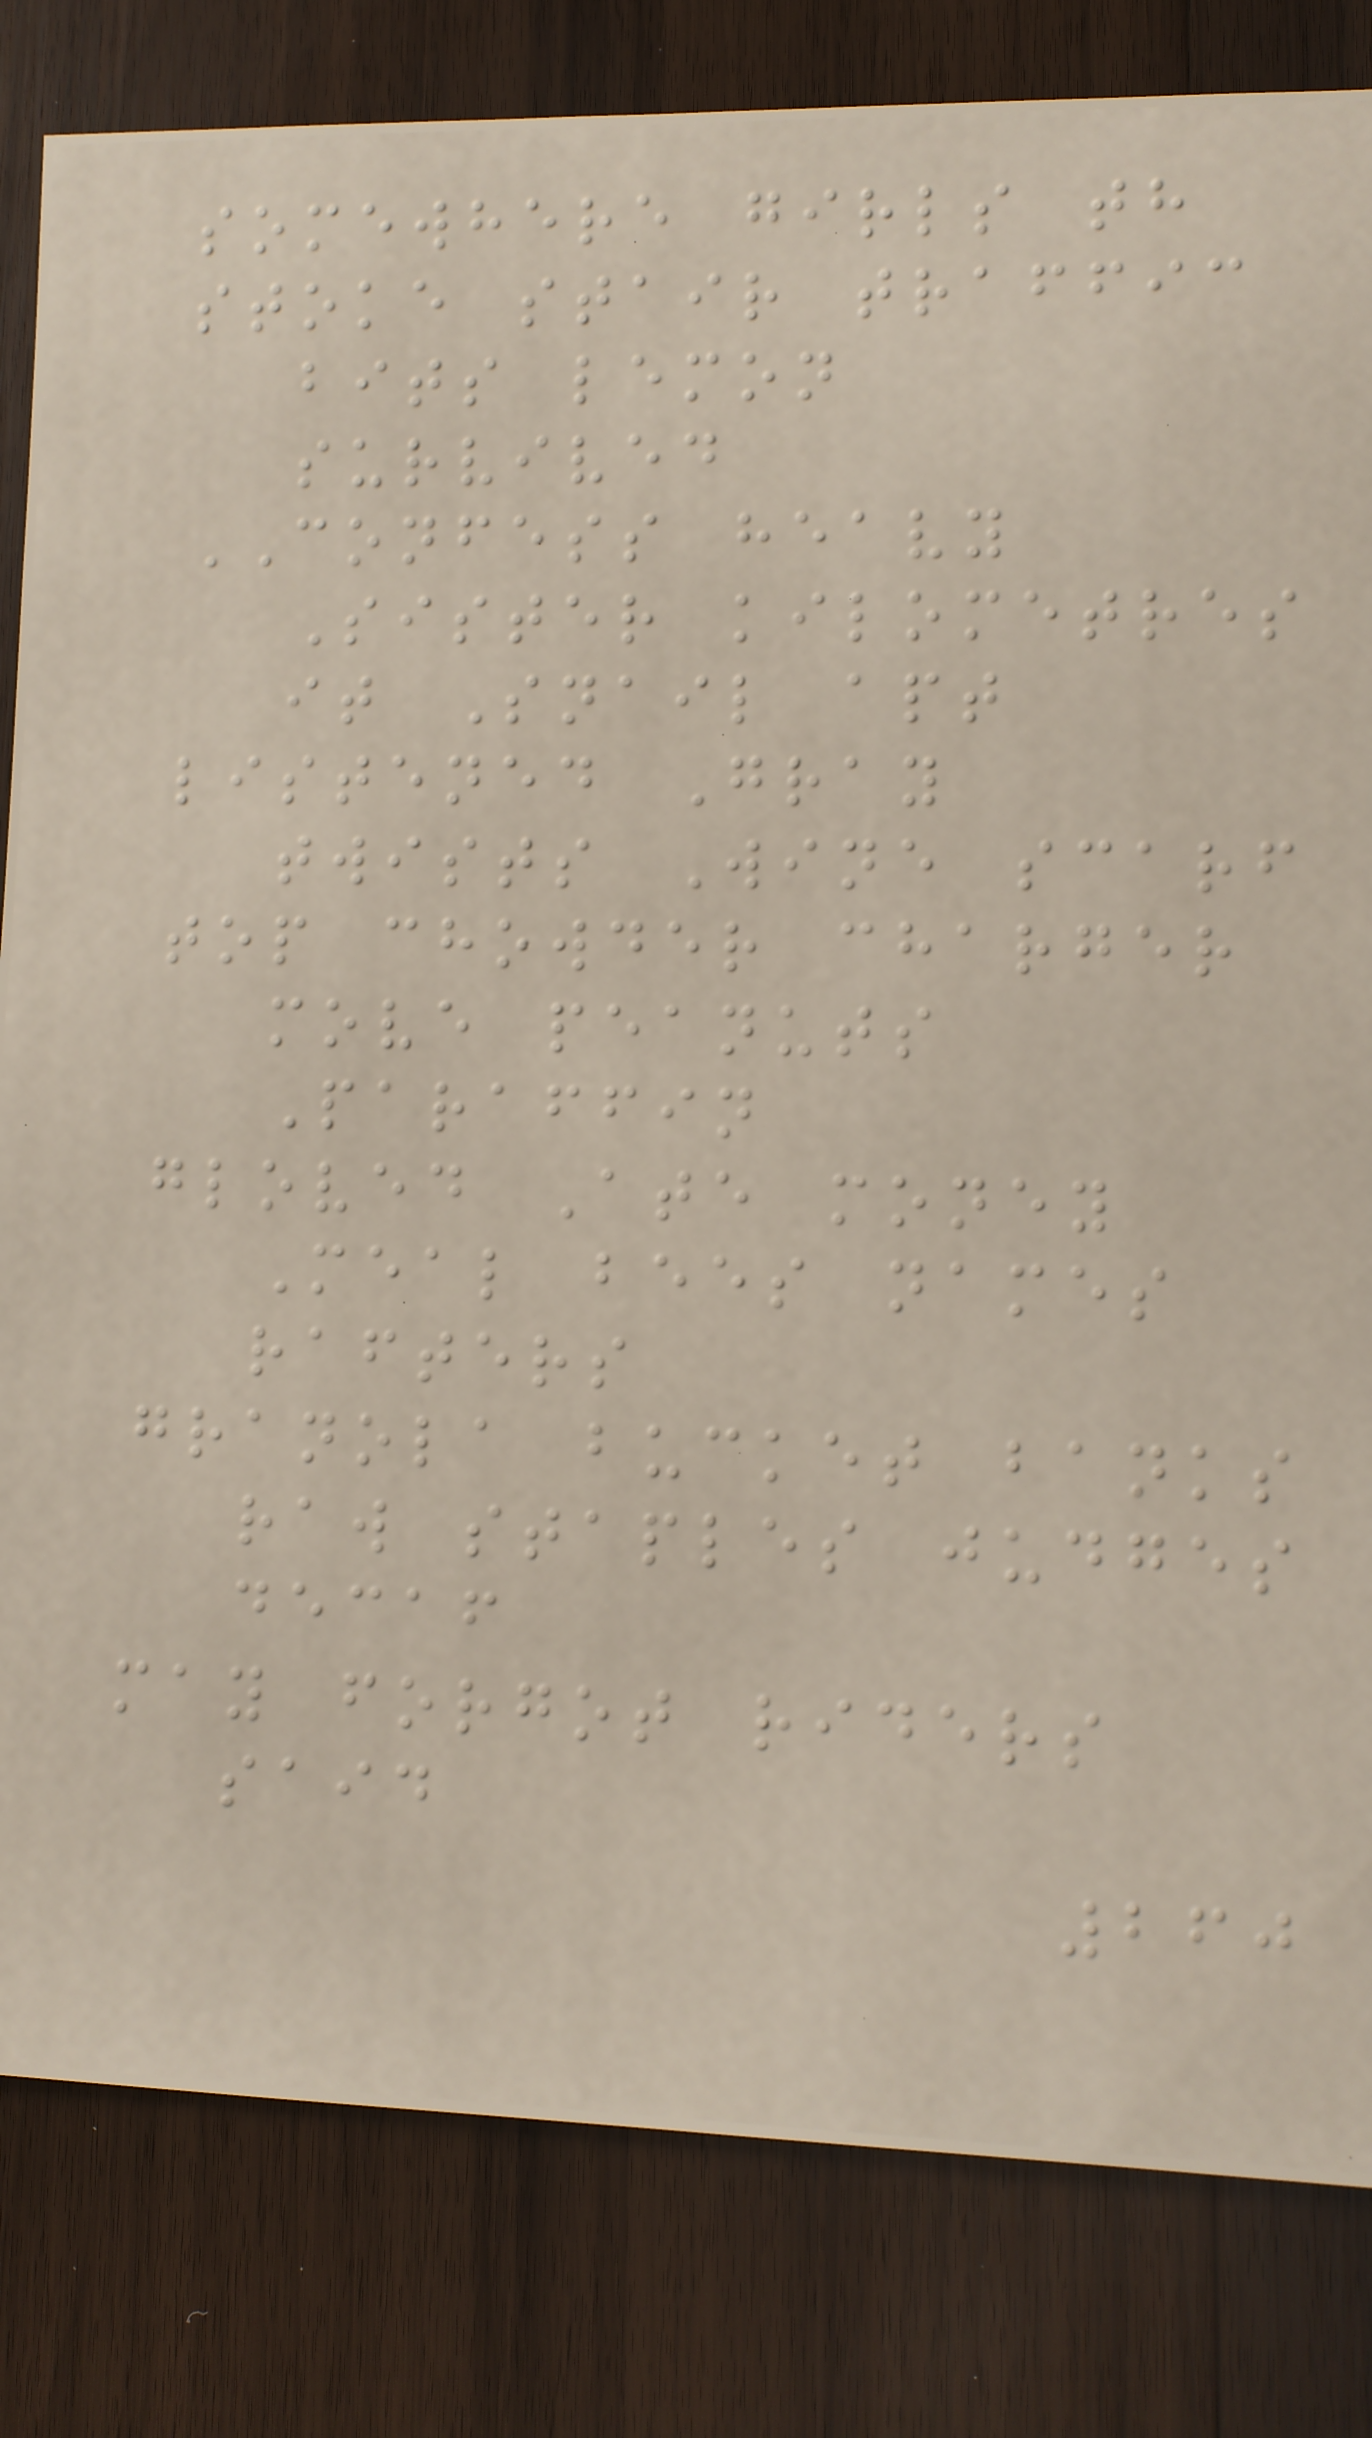somewhere girls th
stoke stair traffic
bits lemon
survived
CONFESS heavy
Sister kilometres
it Snail apt
listened Gray
twists Wine scarf
top chowder charger
move peanuts
Paraffin
gloved Ate money
Meal bees names
rafters
granola bucket banks
raw staples judges
decaf
may forgot riders
said
260
